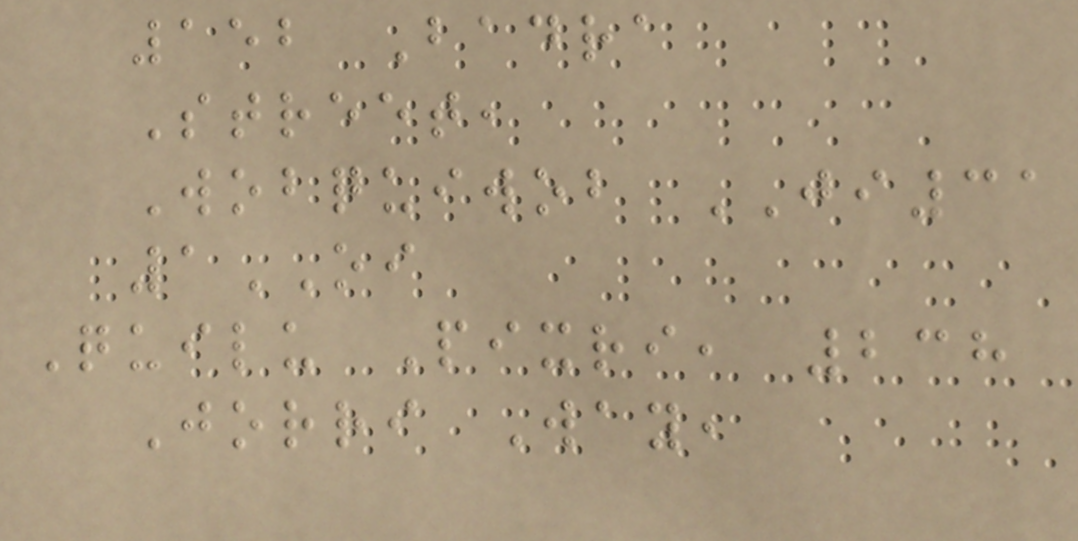152 Badra
Street,
Wobquiwob JI31
1OI
Quilu Pixri, 238
Jorri Way,
